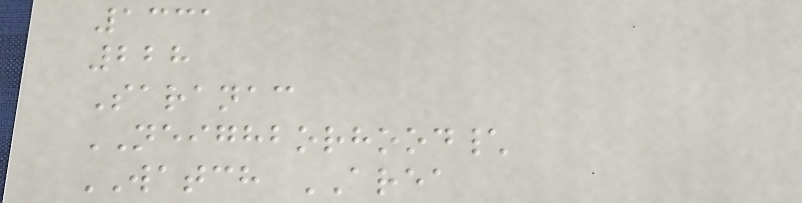1331
228
Saranac
NEIGHBORHOOD\
WATCH AREA
